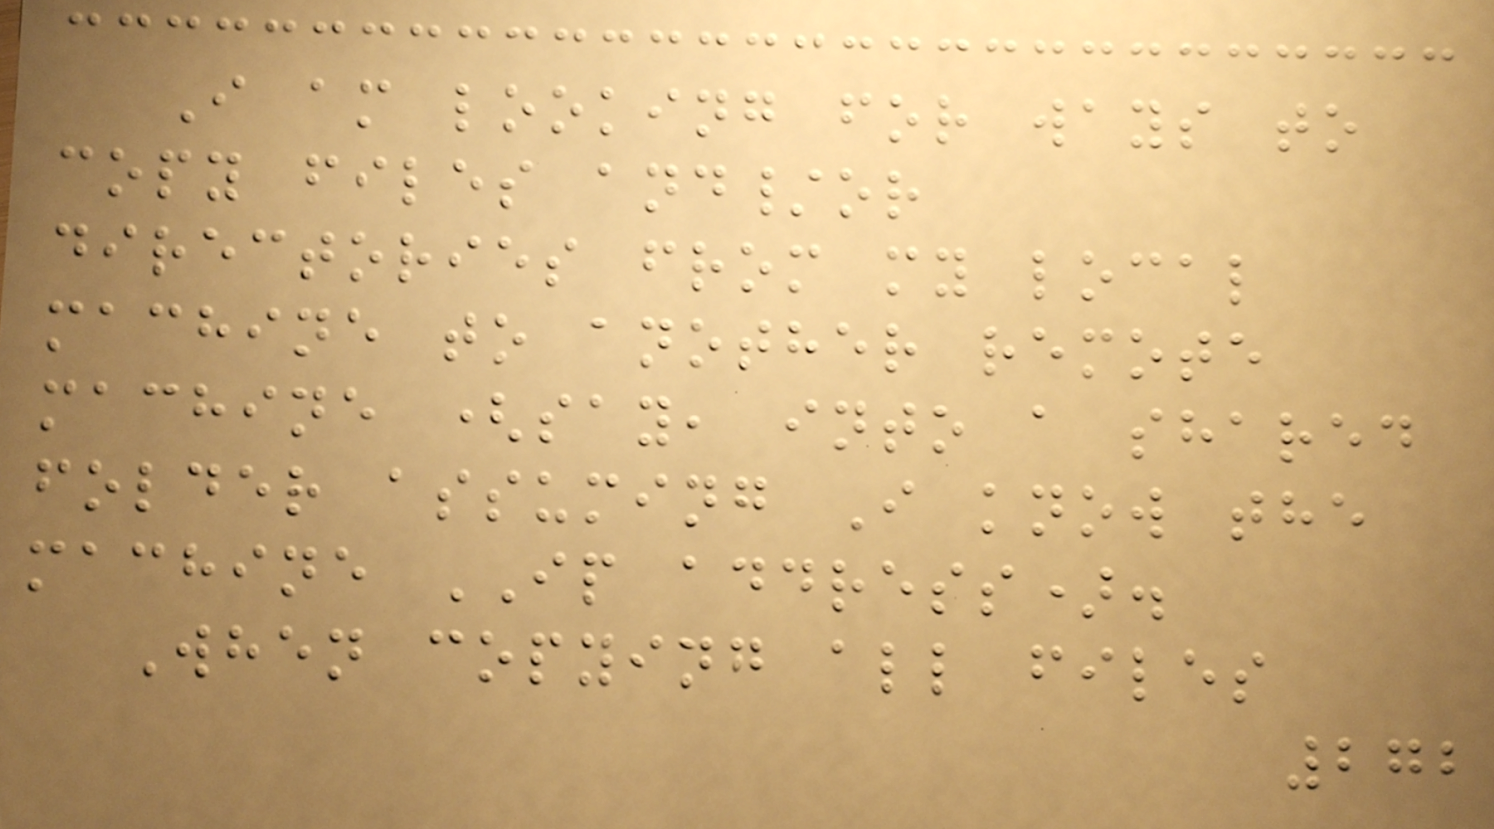I am looking for ways to
copy files and/or
directories from my local
machine to another remote
machine (say, into a shared
folder assuming I know the
machine IP address).
When copying all files
272
